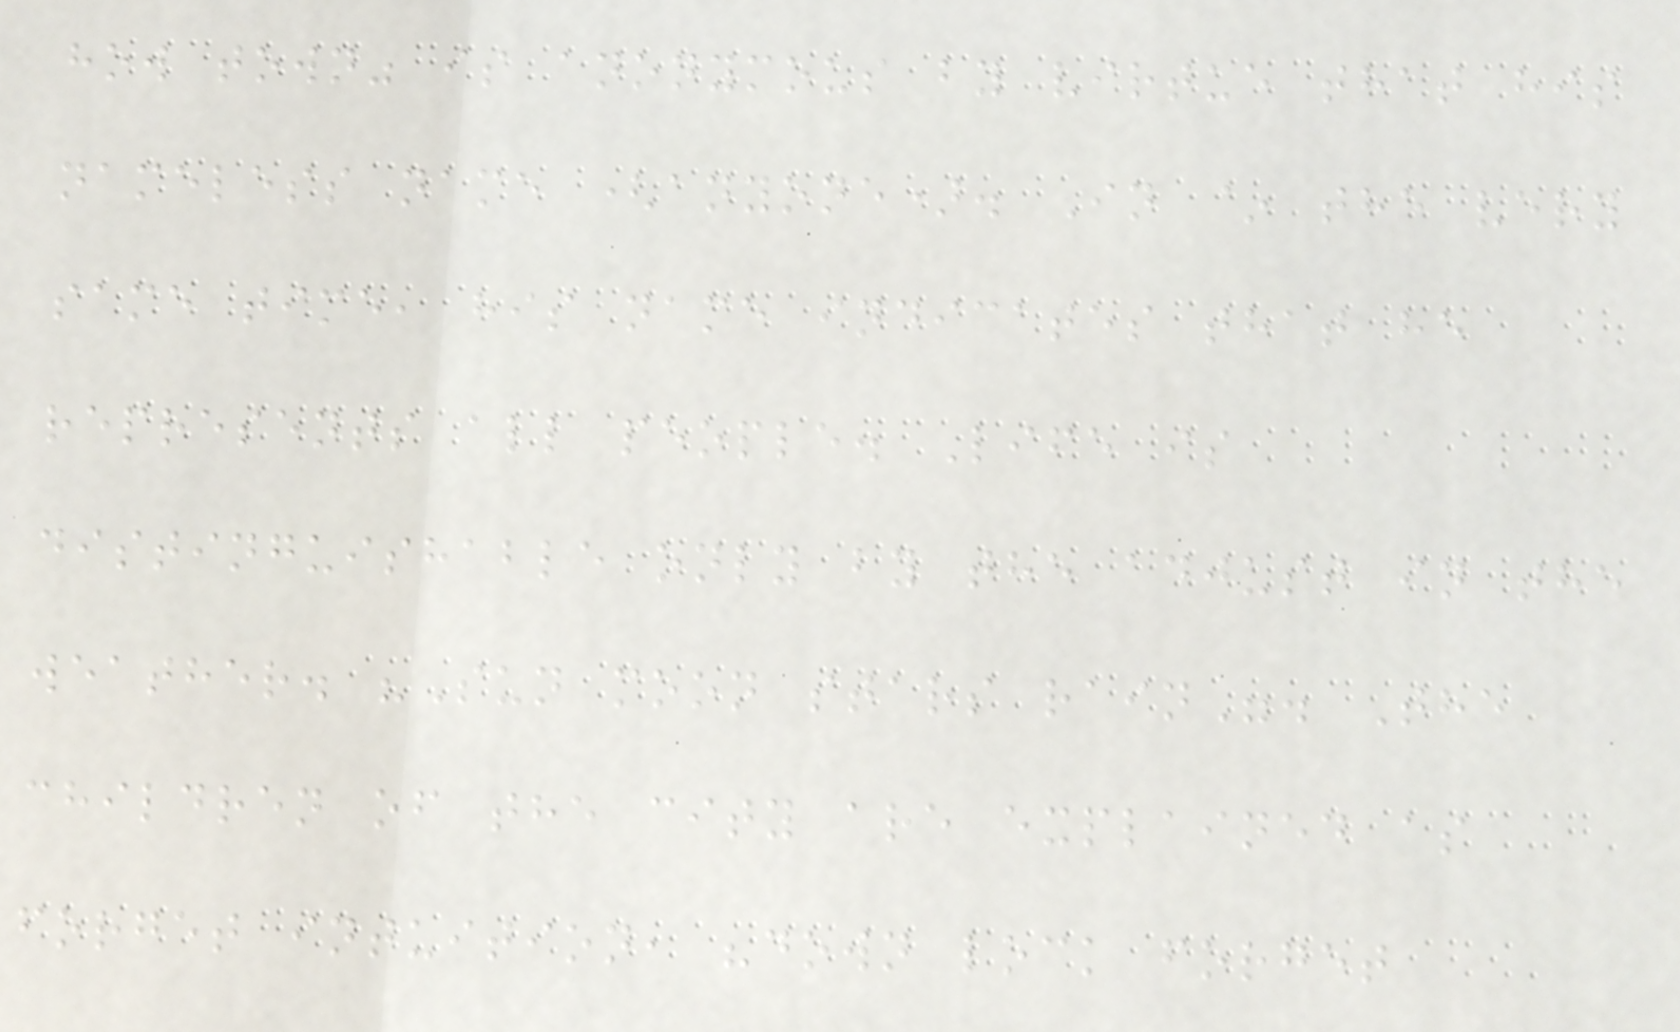how town" is anonymous by virtue that his
nameless name (anyone). In ~ the very
same time, his name indicates that he
represents all people. Life is
distinguishable only by the adjust in the
weather. "Sun moon stars rain". The
children of the city are explained as
forget intuition, "down lock forget
